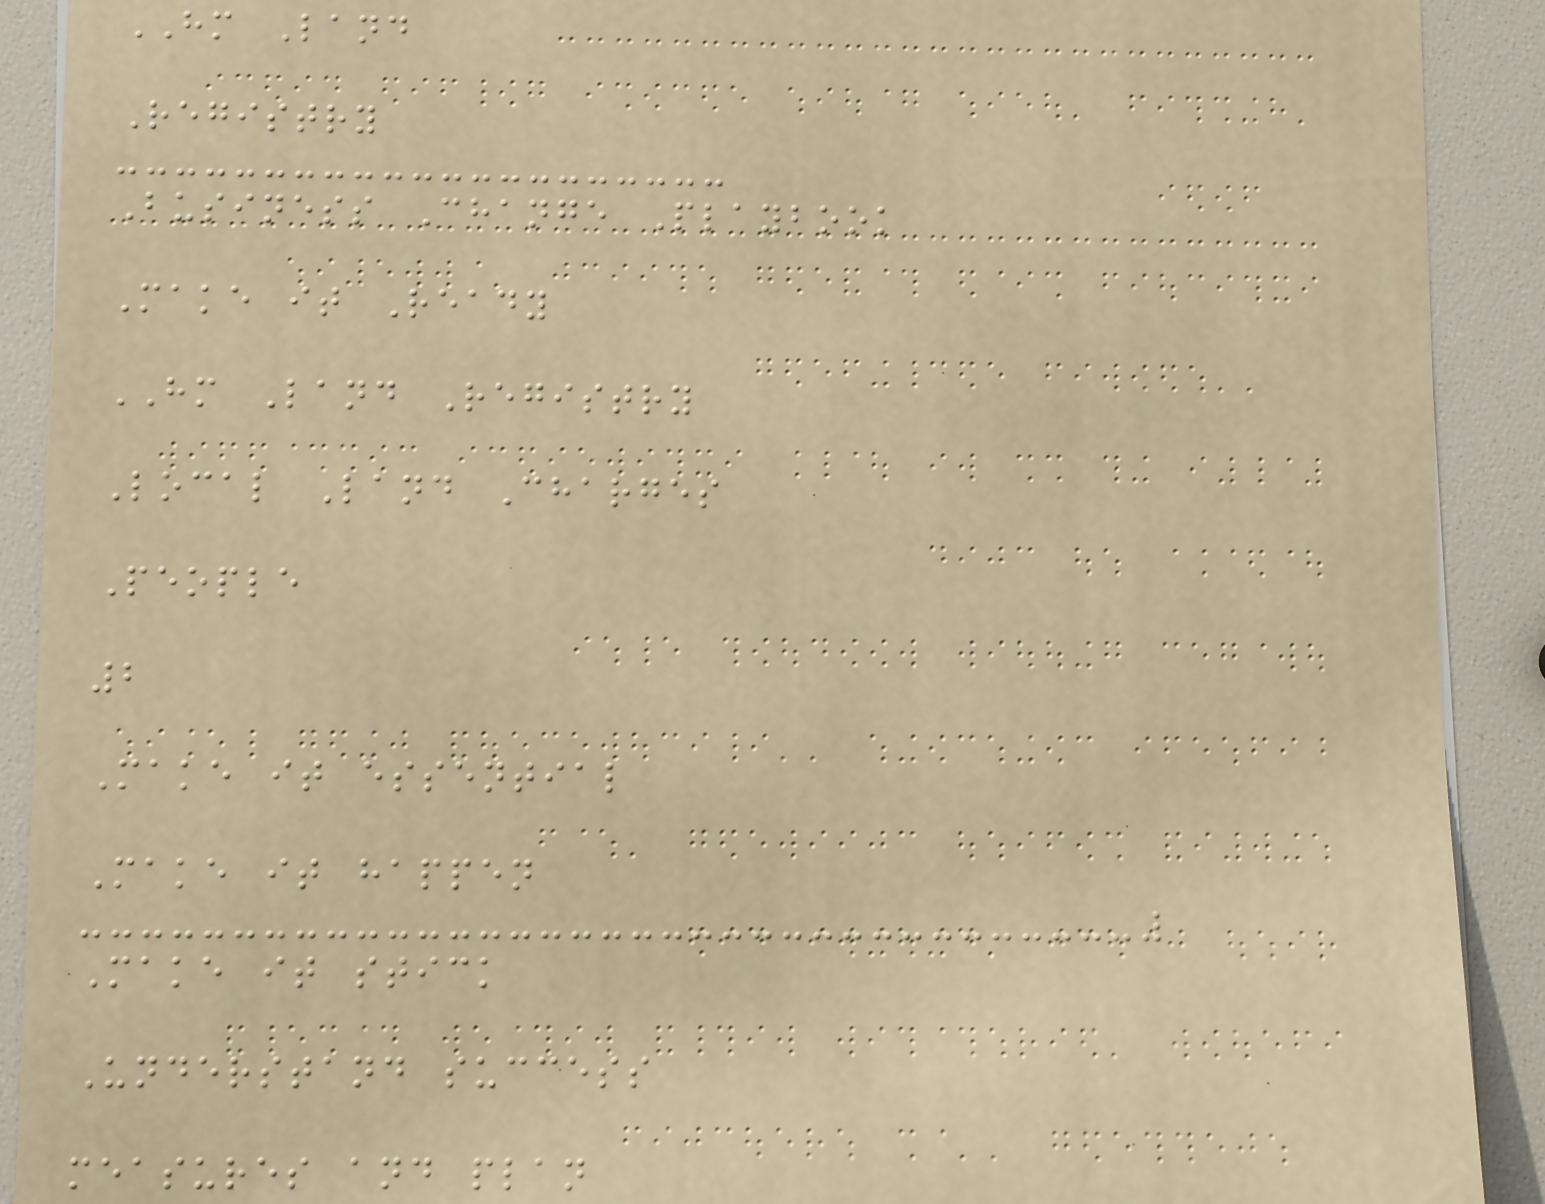HM Land
Registry
Business Change Playbook
Make it Ready
HM Land Registry
Local Land Charges
People
2
Make it essential
Make it happen
Make it stick
Understand success
measures and plan
